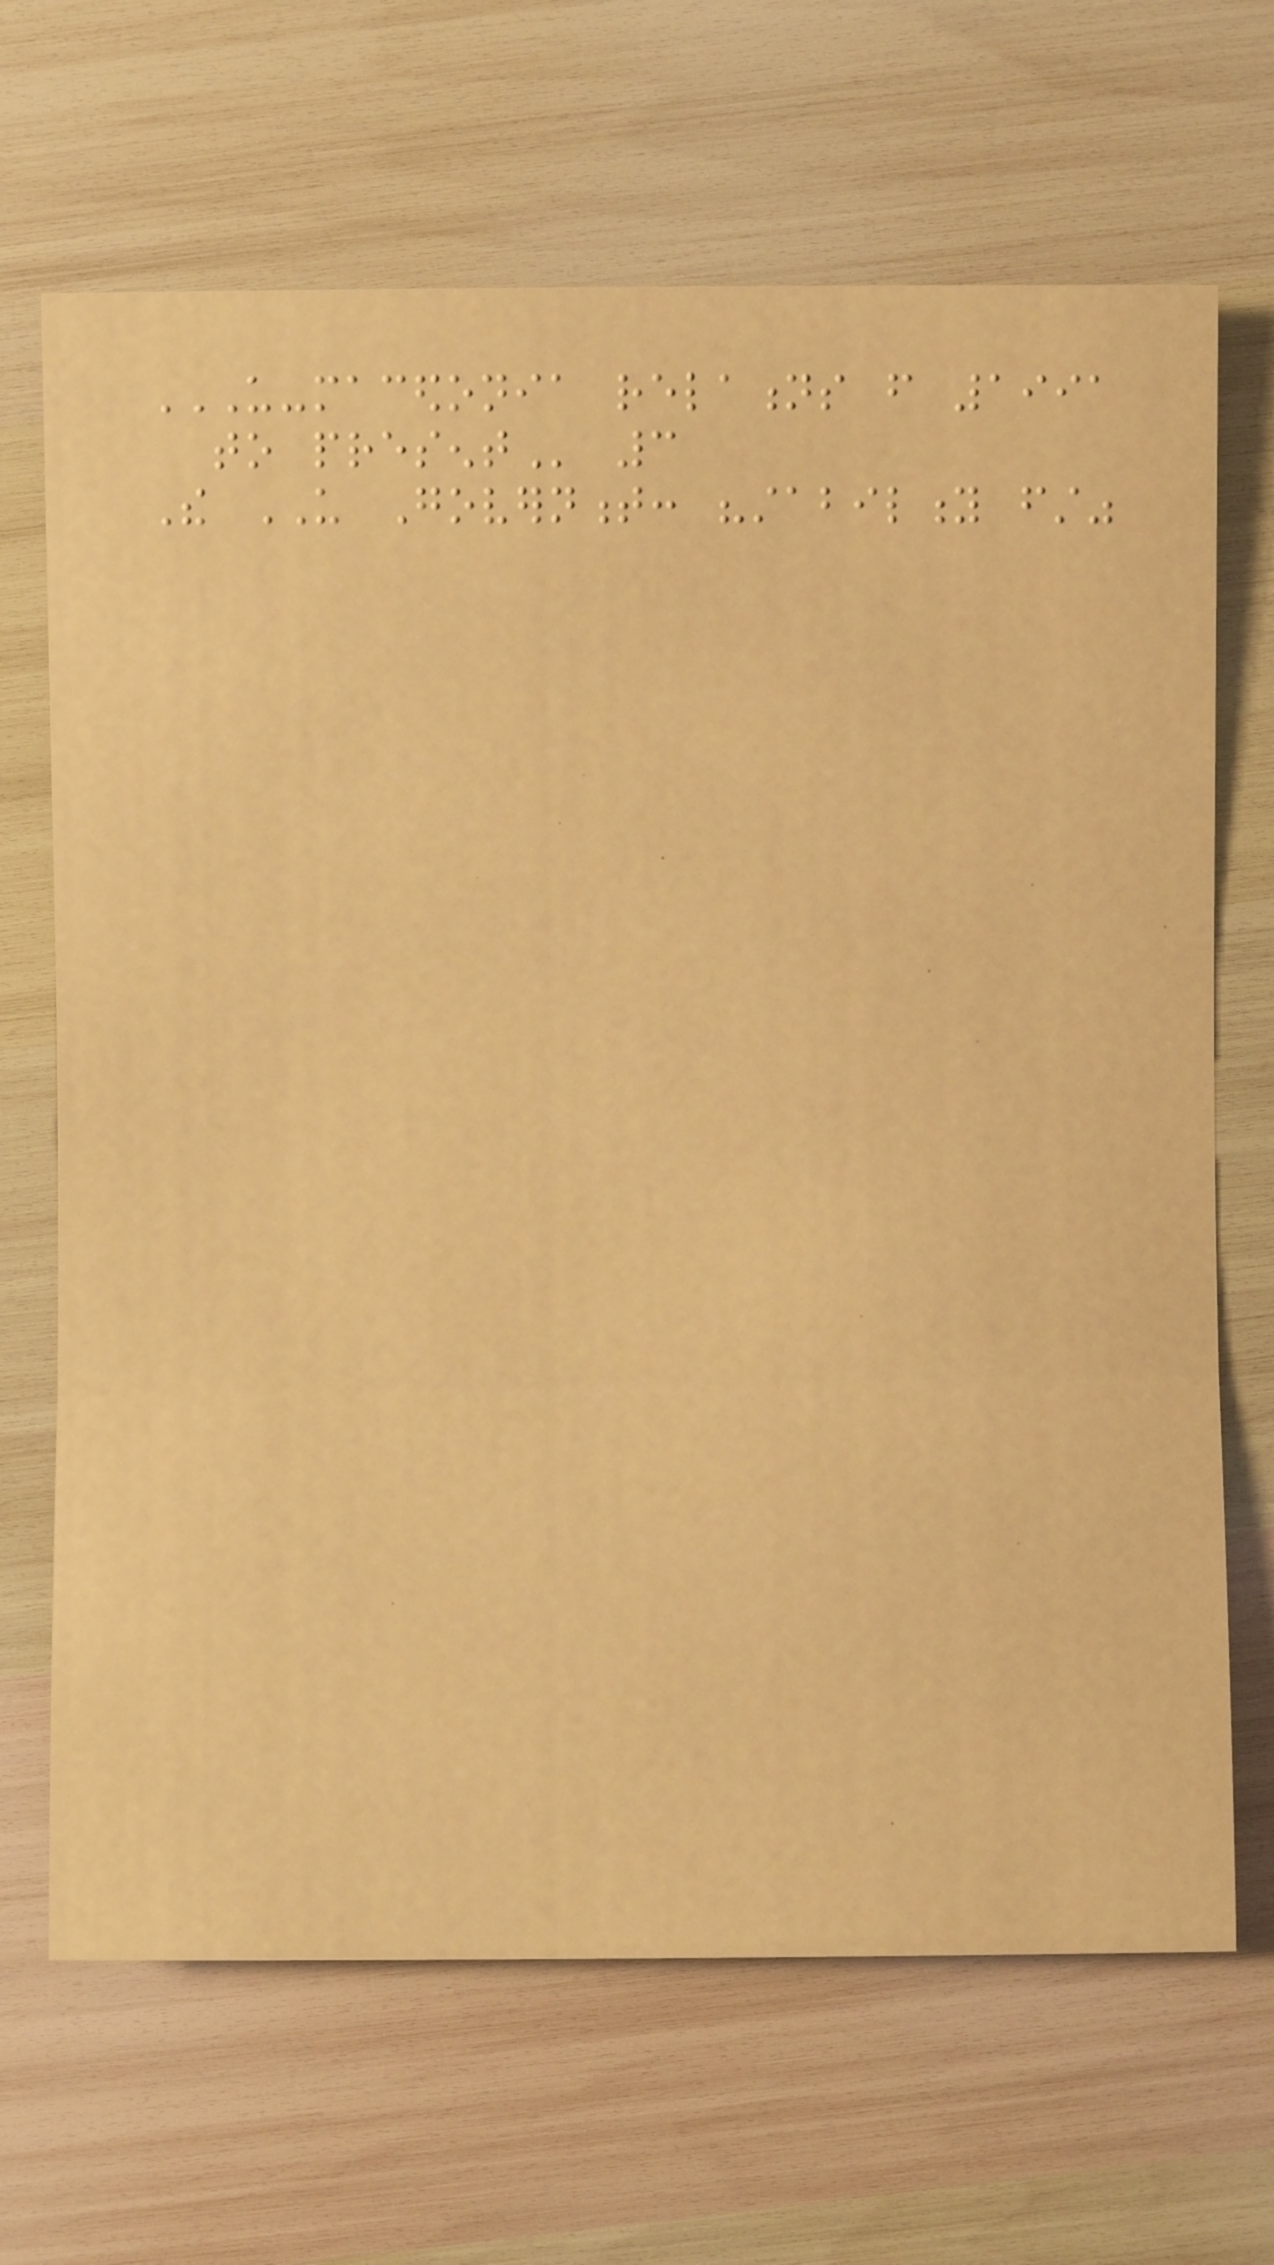US-MACEDONIA RELATIONS FROM 1991
TO PRESENT 3
The US Government: "stability first"
